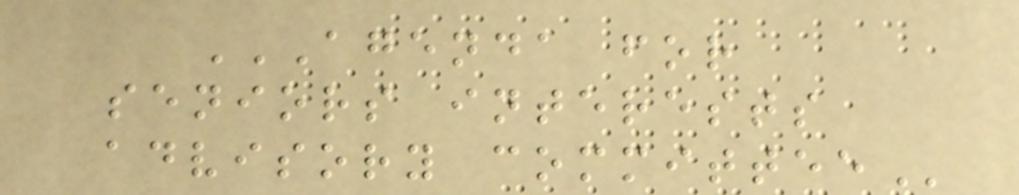AGENDA FOR
SENIORS INTERESTS
ADVISORY COMMITTEE
